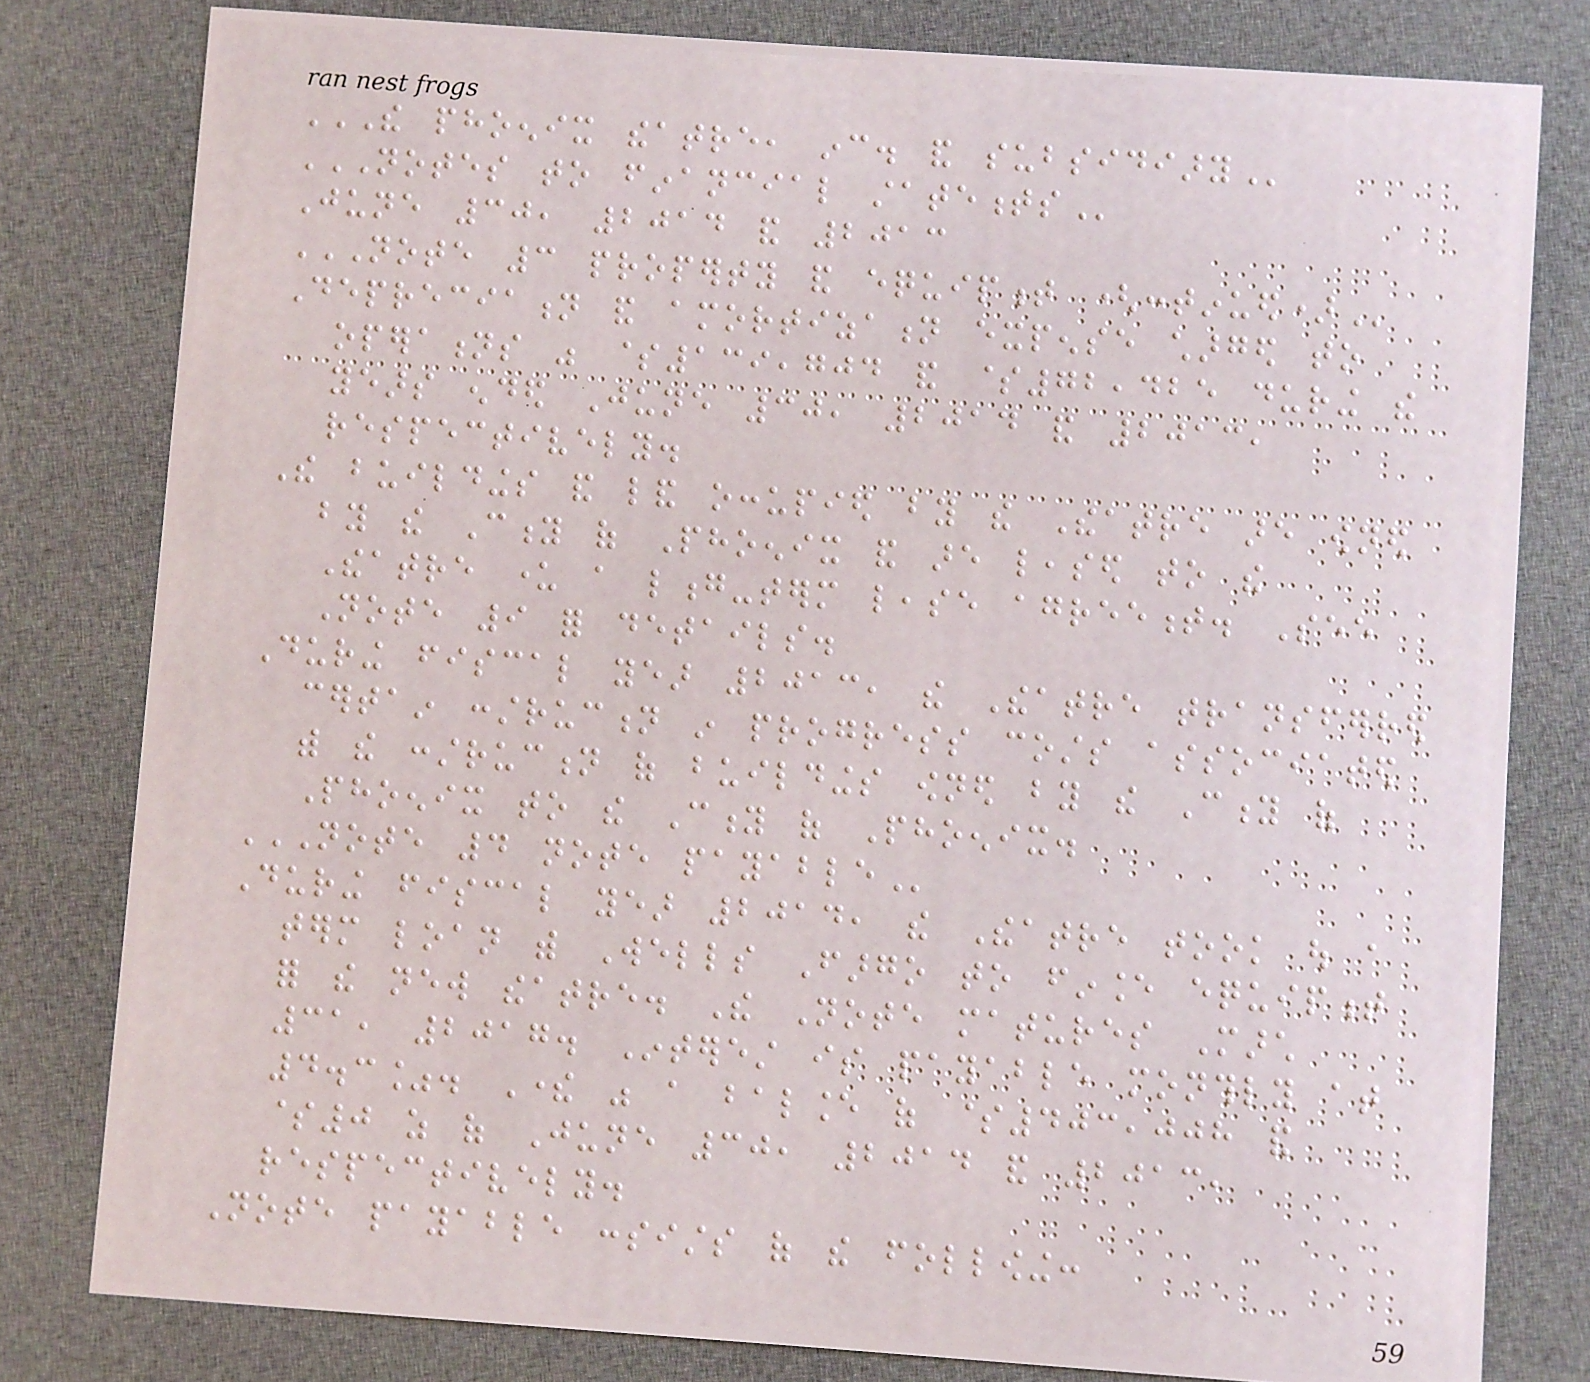THE PHOENIX THEATRE, INC. AND SUBSIDIARY
NOTES TO FINANCIAL STATEMENTS
June 30, 2014 and 2013
NOTE 3 PROPERTY AND EQUIPMENT (CONTINUED)
Depreciation and amortization expense charged to
operations was $139,704 and $72,425 during the
years ended June 30, 2014 and 2013,
respectively.
The buildings and land occupied by the Theatre are owned
by the City of Phoenix and are leased to the
Theatre under a long-term lease agreement. See
Note 9 for details.
During fiscal year 2013, the Theatre transferred
certain construction in progress costs associated
with the construction of buildings owned by the City of
Phoenix to the City of Phoenix.
NOTE 4 NOTE PAYABLE
During fiscal year 2014, the Theatre took out a
term loan with Wells Fargo to finance equipment
for the new theatre. The Note matures March
31, 2017. Interest is payable monthly at
4.3%. There was a balance of $403,008 and
$0 as of June 30, 2014 and 2013,
respectively.
Note payable consists of the following:
